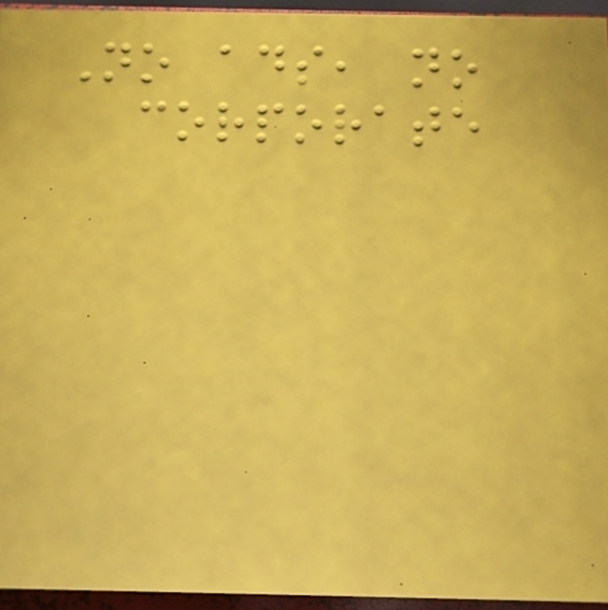No ads, no
corporate
